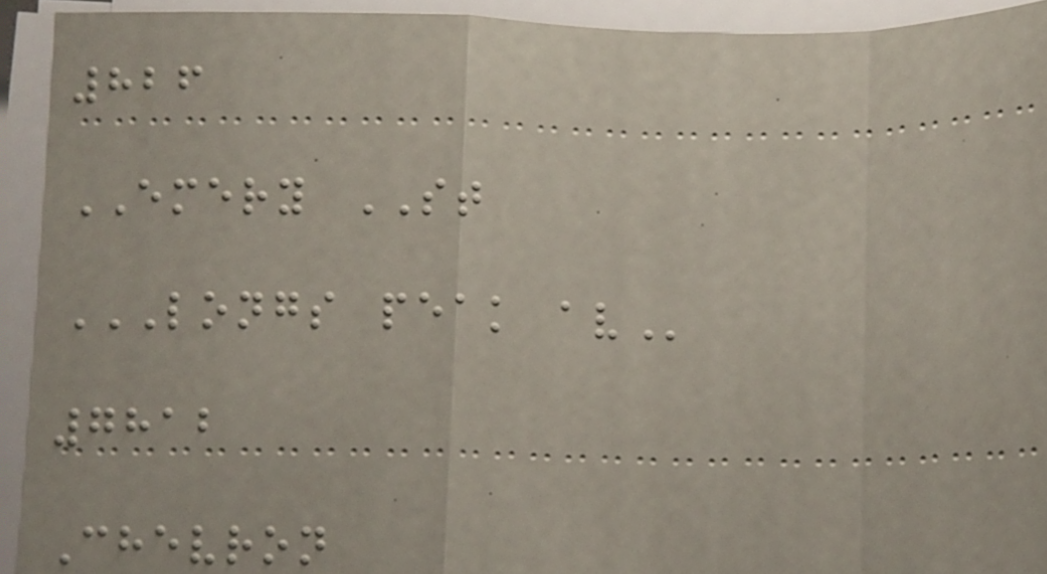826
EMERY ST
LONGS PEAK AV
7812
Chevron
